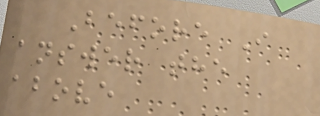Before I
answer the
above
